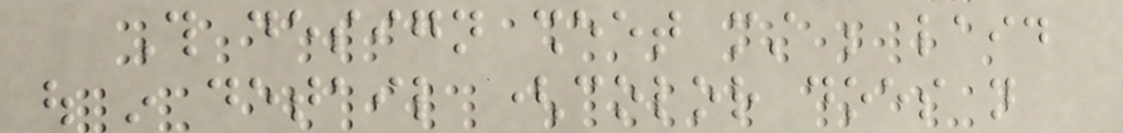This design sheet must be laid
out in detail (color does not
